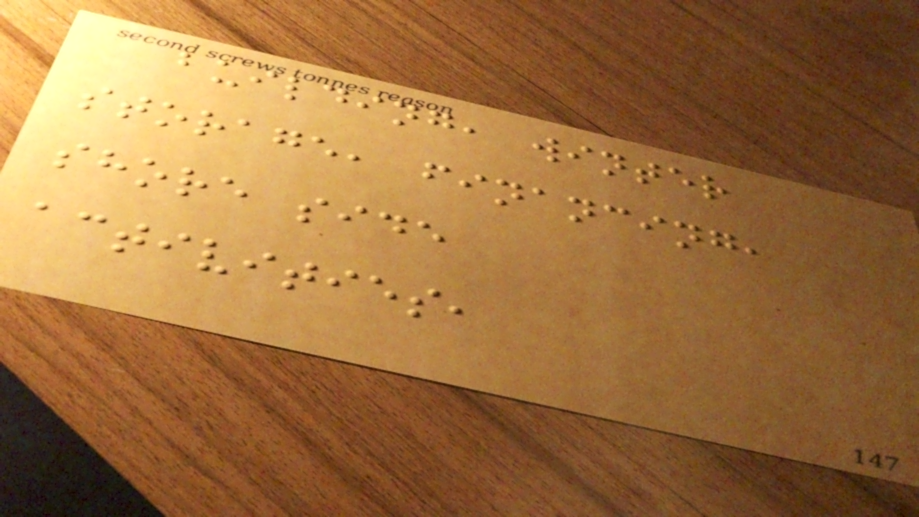building, winter
storage, financing,
shore side
activities,
